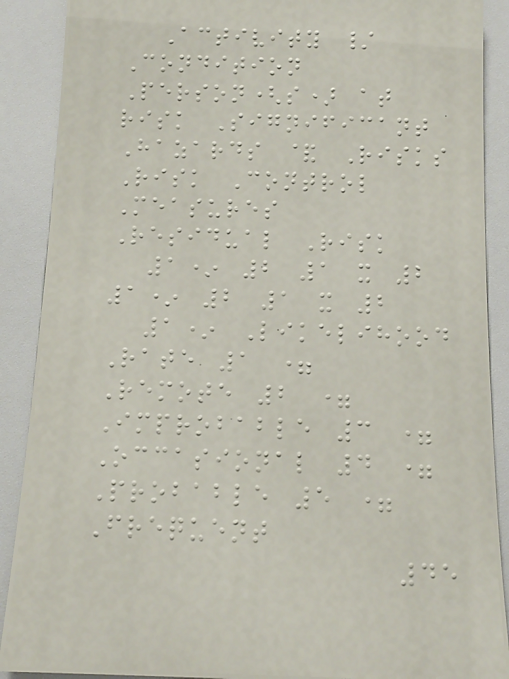Activity /
Condition
Person(s) at
risk Significant
Hazards & Risks
Risk Control
Measures
Residual Risk
1* 2 1 x 2
1* 2 1 x 2
1* Likelihood
Rate 1 =
Remote 2 =
Improbable 3 =
Occasional 4 =
Probable 5 =
Frequent
45
